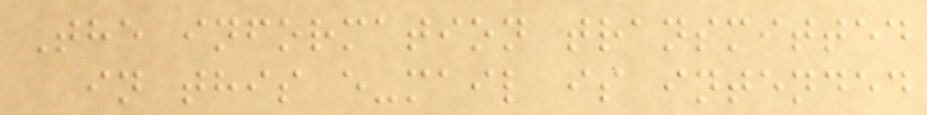The information transmitted
in this e-mail is intended
